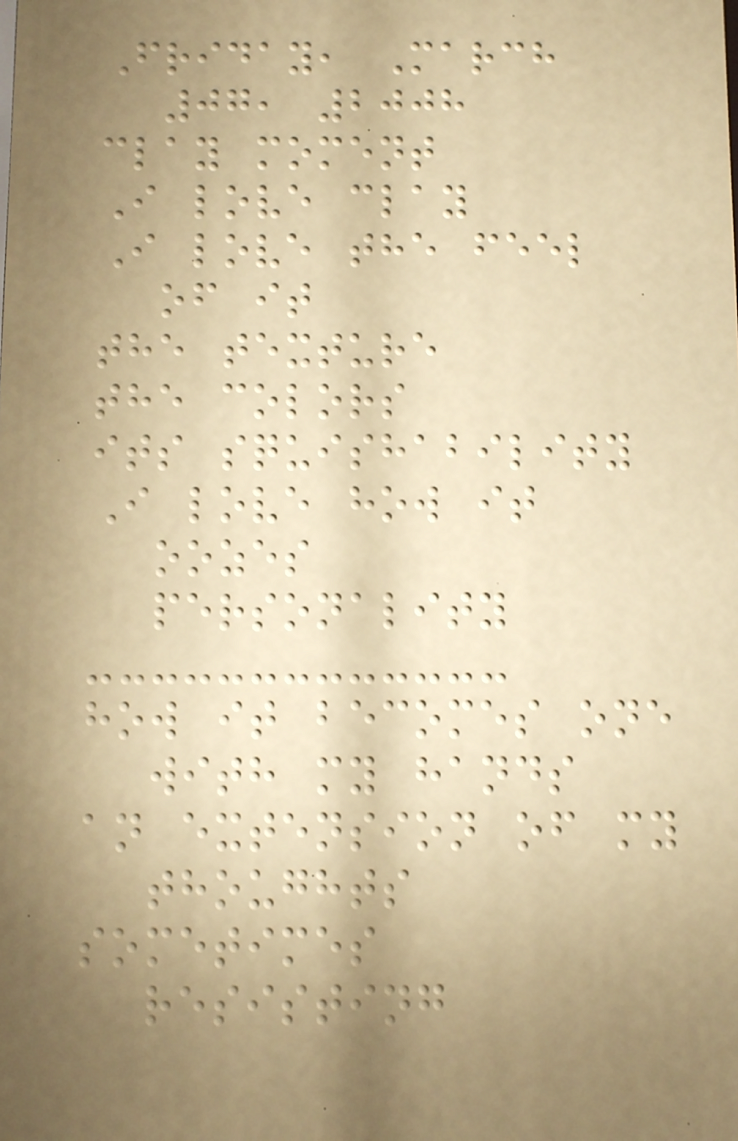Friday, March
07, 2008
clay moment
I love clay
I love the feel
of it
the texture
the colors
its squishability
I love how it
oozes
personality
how it becomes one
with my hands
an extension of my
thoughts
sometimes
resisting
